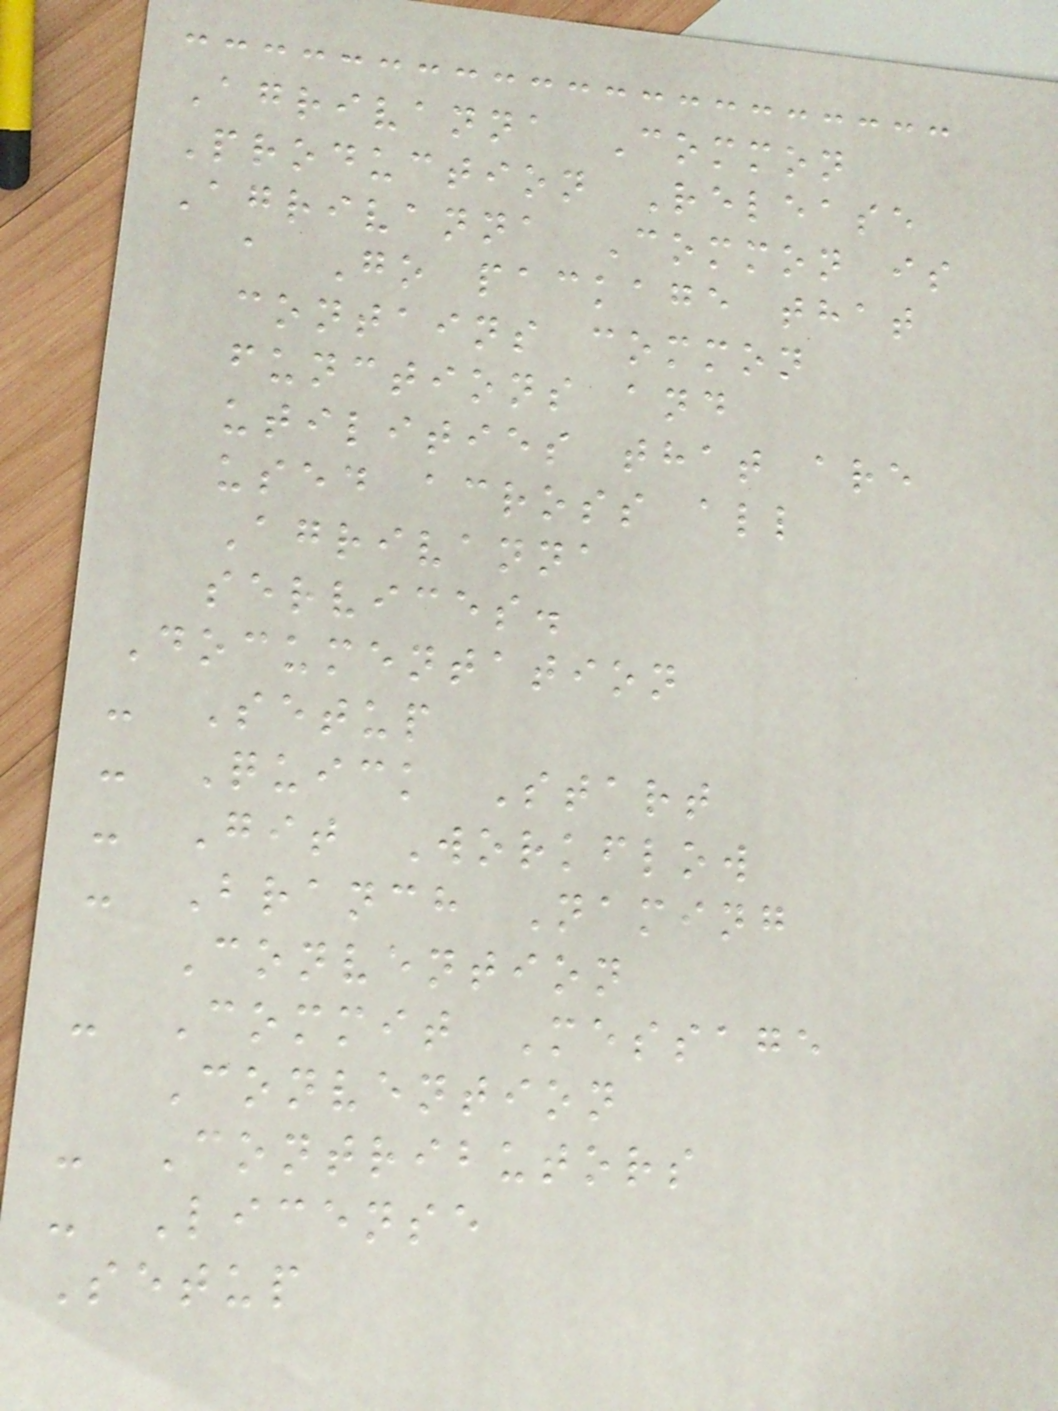Agrivanna Common
Production Release
Agrivanna Common is
a Go package that
contains common
functions and
utilities that are
used across all
Agrivanna
services.
Documentation
- Setup
- Quick Start
- Git Workflow
- Branch Naming
Convention
- Commit Message
Convention
- Contributors
- License
Setup
